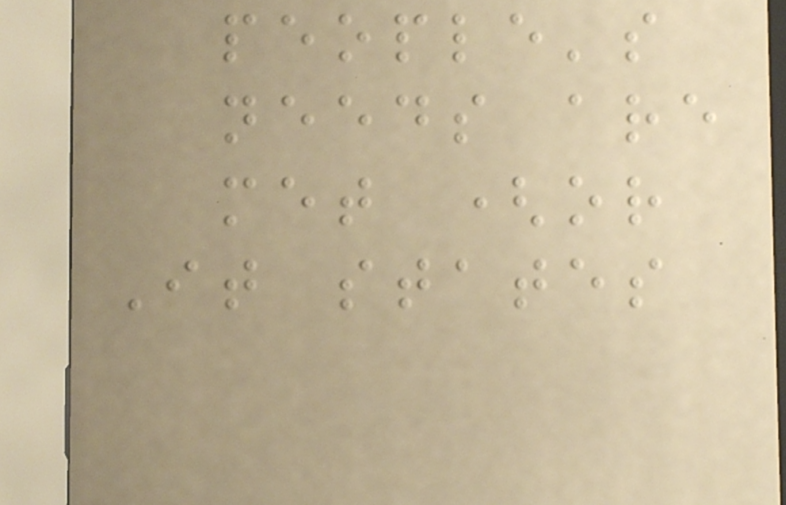people's
needs are
met (or
It states
